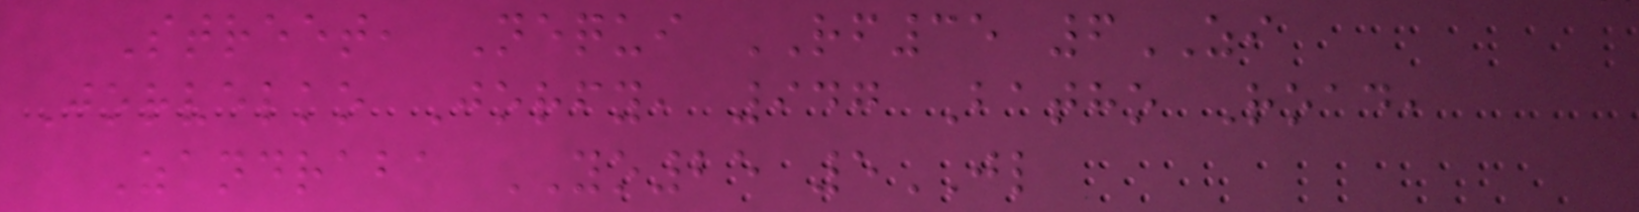Street, Nequi RF35 6ZI
Jorvelko Jorfy, 947 Batho Road,
Zandraba YO25 5JL
